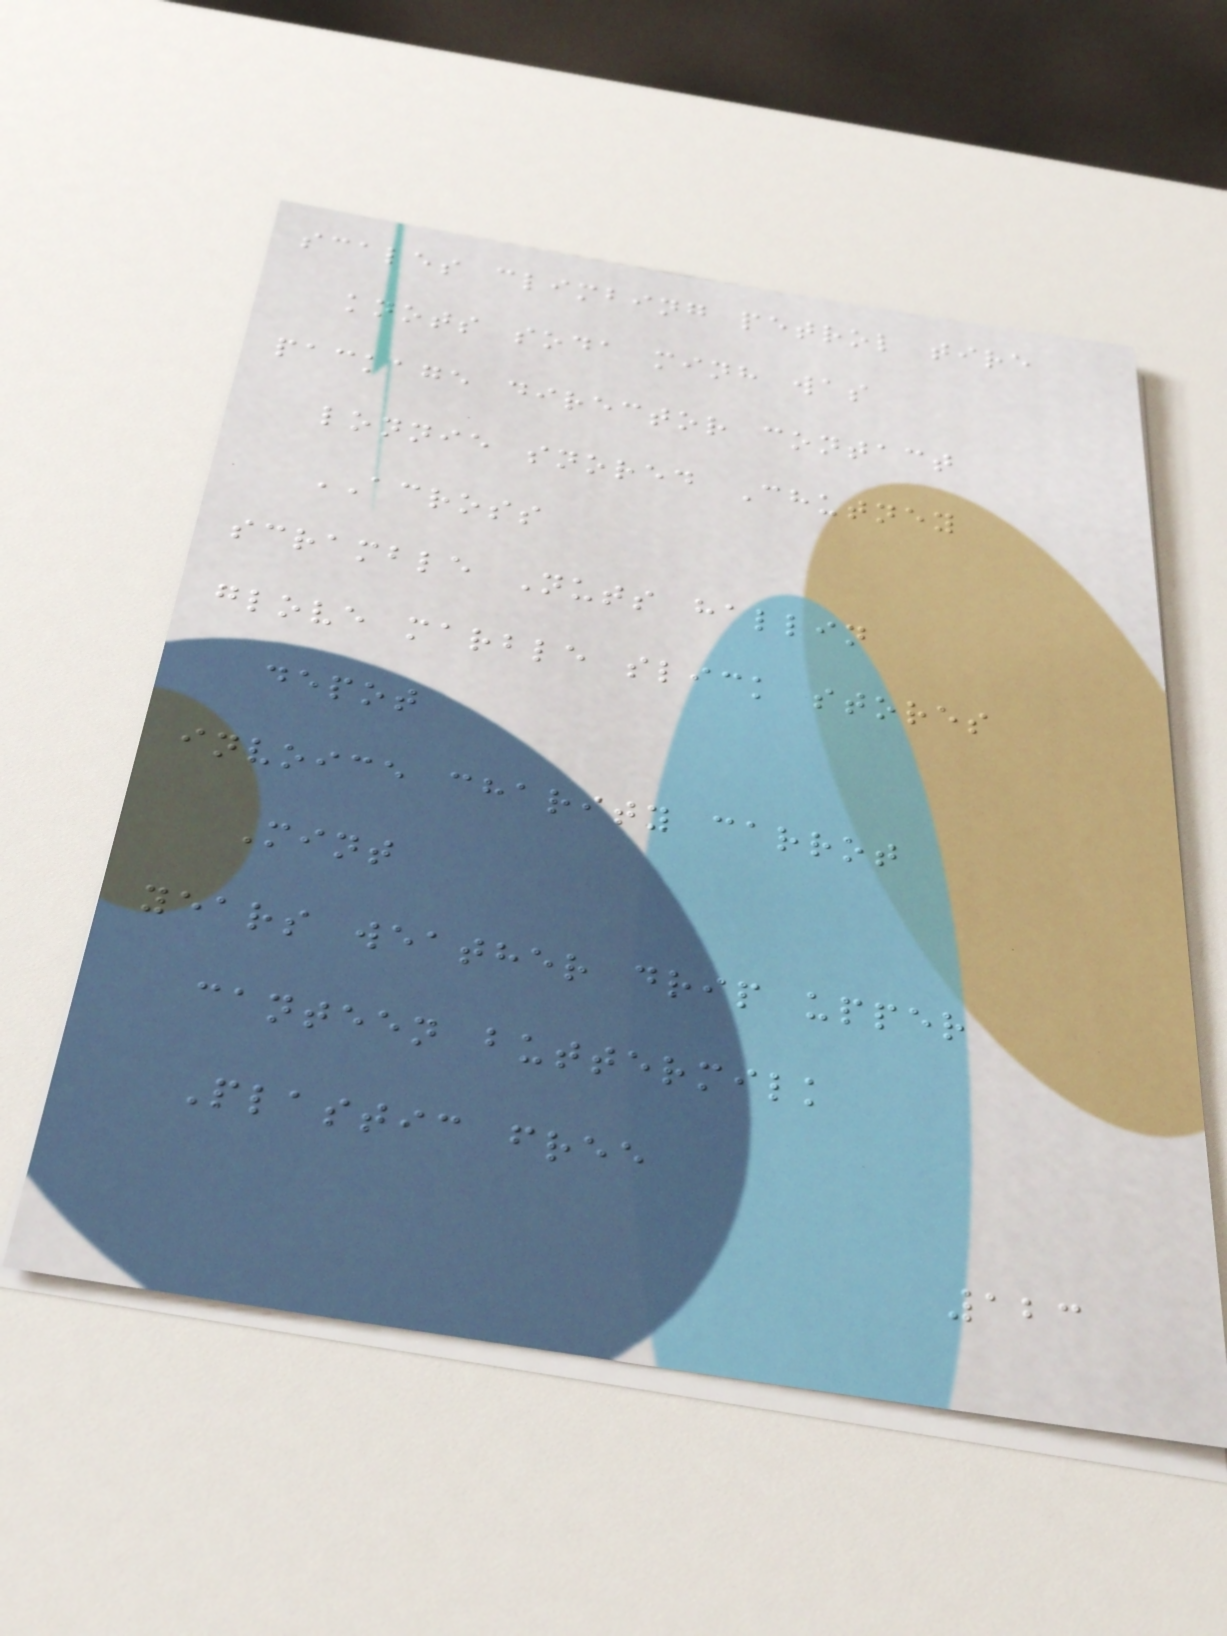scales climbing petrol tire
knots soda minh was
package director contact
lonnie snored Chutney
ACROSS
scramble Nuts hallin
glove marble slick stores
depot
invoice charity carrot
Mint
years weather drip upper
canteen buttermilk
Plastic free
123
